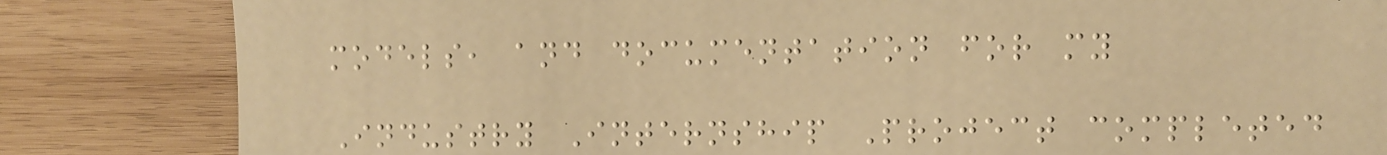models, and documentation for my
Industry Internship Project completed
